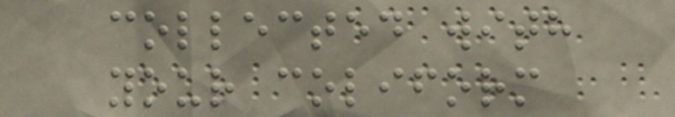collected with
your coliform
